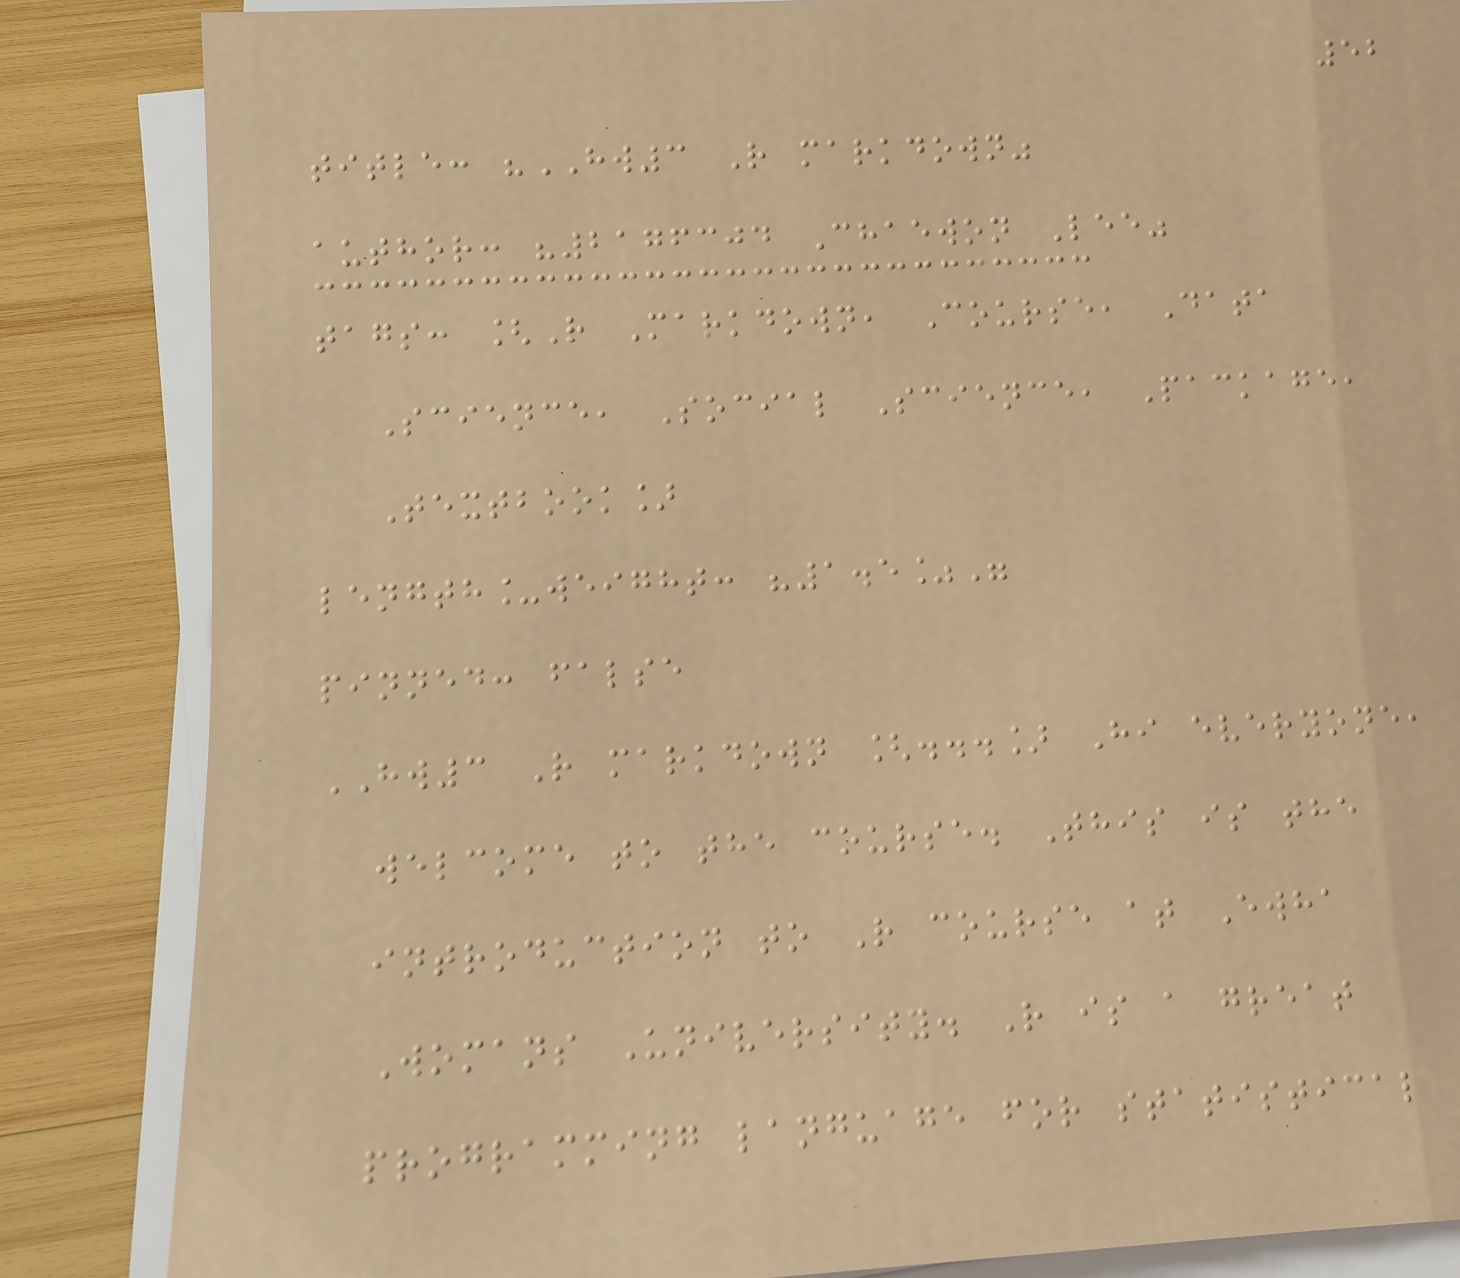52
title: "HW3 R markdown"
author: "2176304 Chaewon Lee"
tags: [R Markdown, Course, Data
Science, Social Science, Package,
Textbook]
length_weight: "1.5%"
pinned: false
HW3 R markdown [...] Hi everyone,
welcome to the course. This is the
introduction to R course at Ewha
Womans University. R is a great
programming language for statistical
